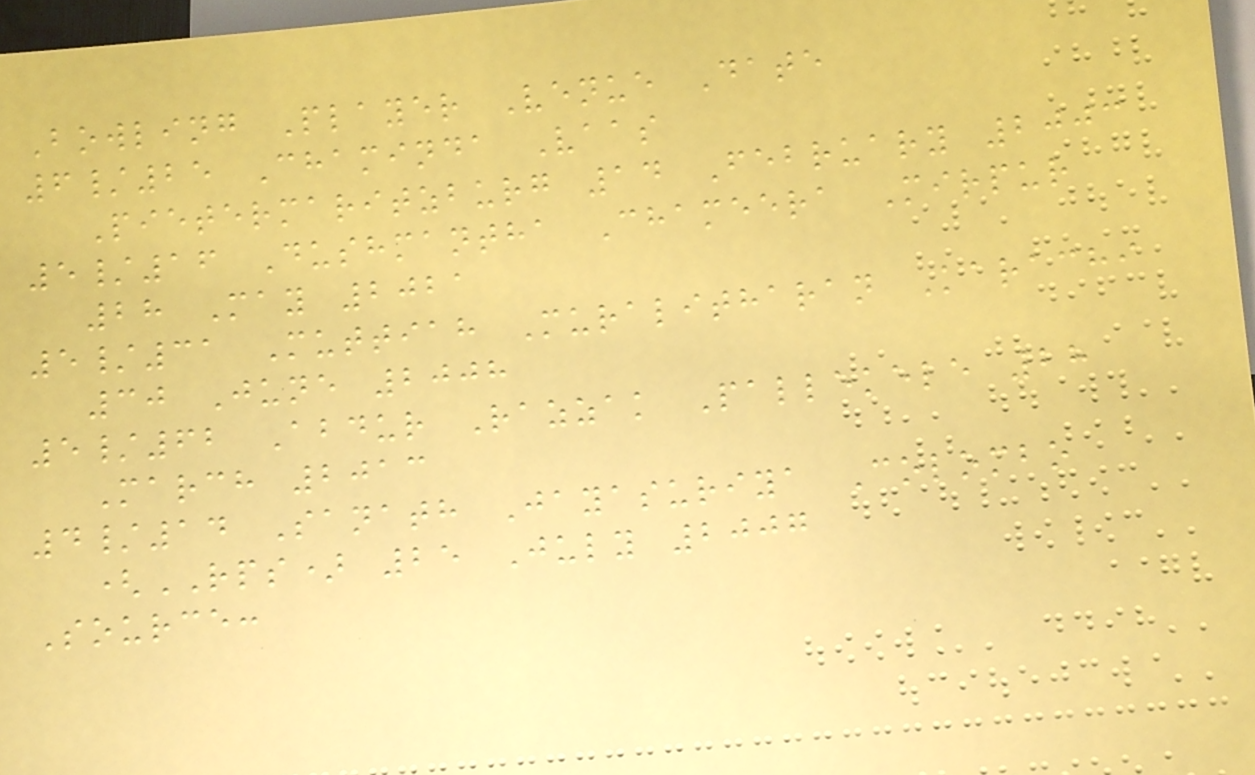Bowling Player Venue Date
6/25 Chaminda Vaas
Pietermaritzburg 14 February 2003
5/16 Dushmantha Chameera Mirpur
28 May 2021
5/31 Muttiah Muralitharan Karachi
30 June 2008
5/62 Abdur Razzak Pallekele 28
March 2013
4/14 Sanath Jayasuriya Colombo
(RPS) 25 July 2007
Source:
